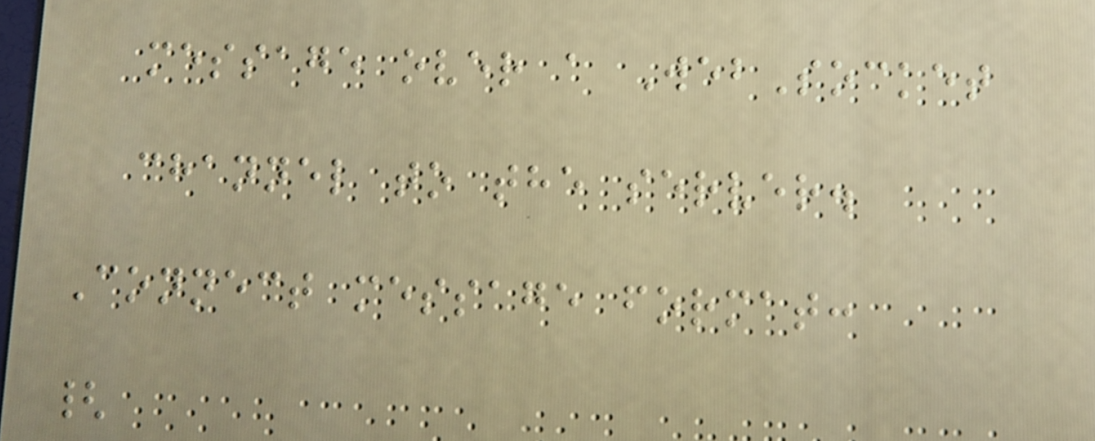message over a WebSocket
channel to the server.
Connect message format:
{
